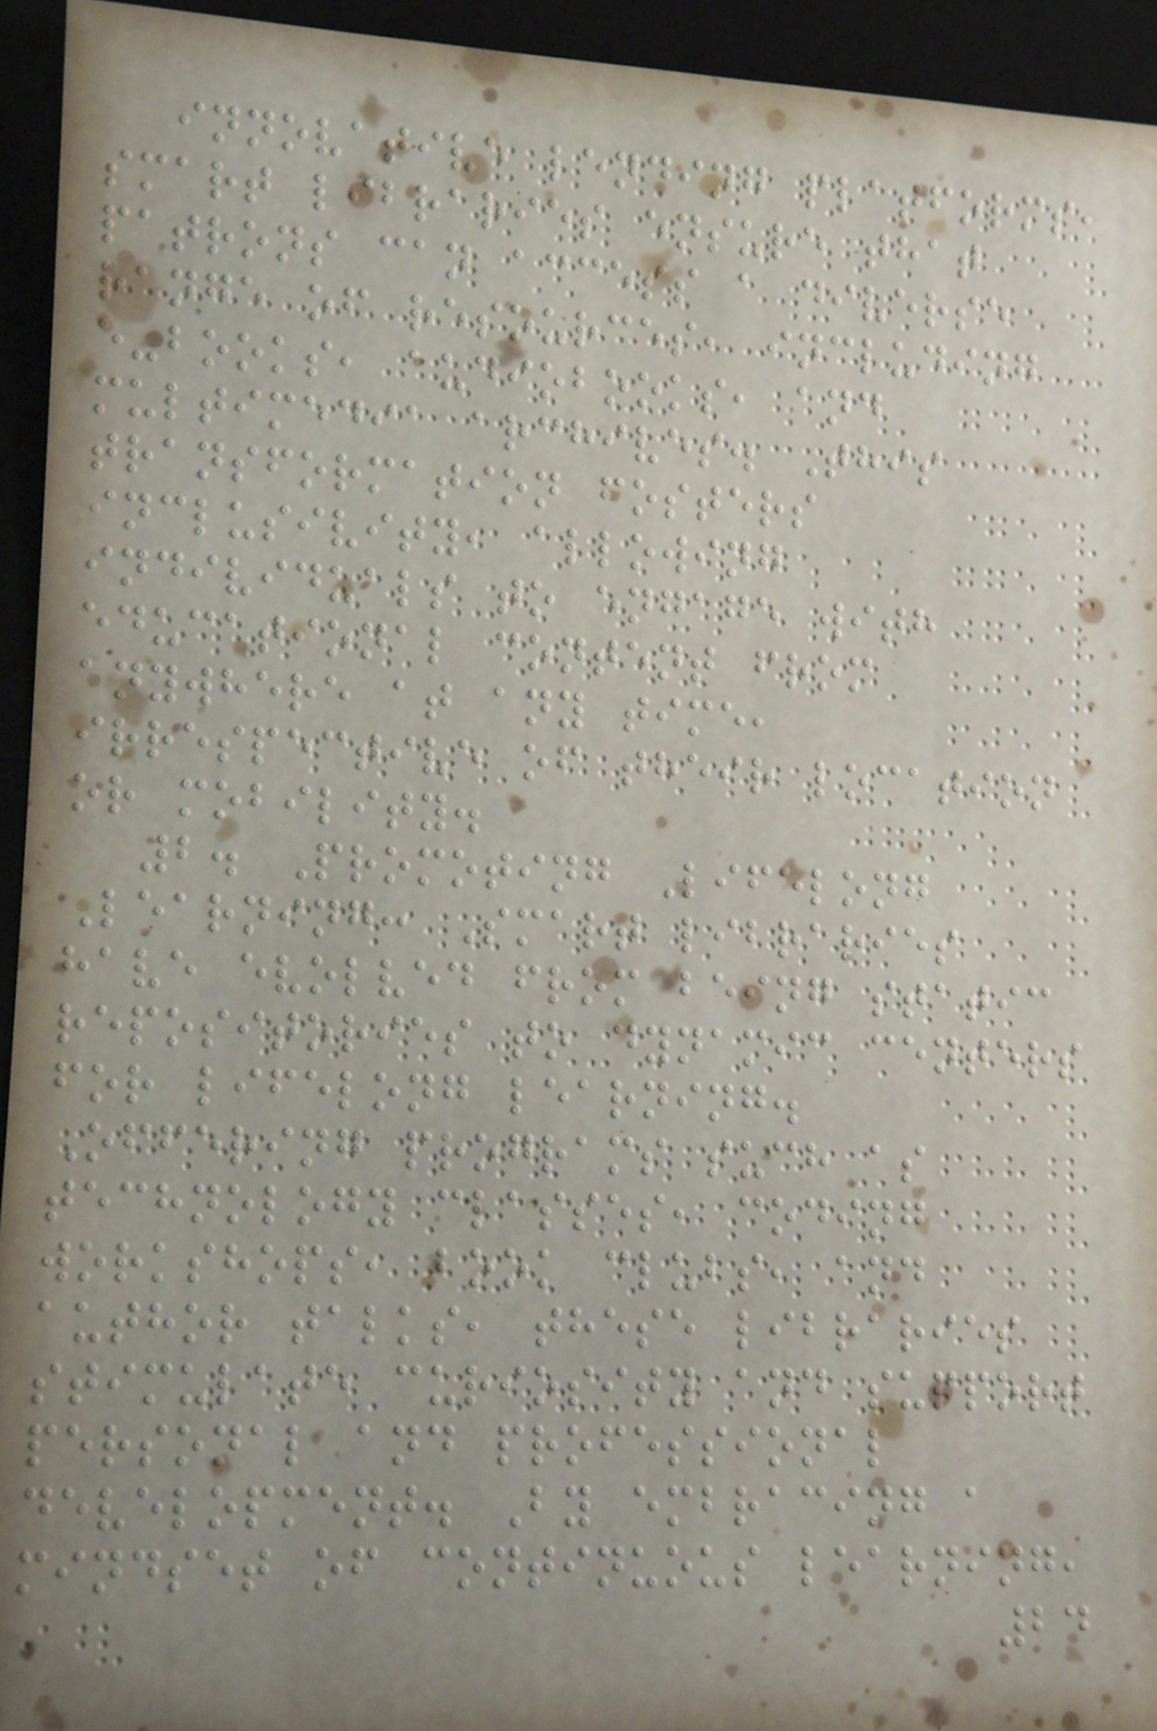innovative lending platforms,
smart libraries ensure that
patrons can access a diverse
range of resources, including
e-books, audiobooks, and
multimedia archives. This
transformation fosters
inclusivity, allowing
individuals to engage with
educational content from
anywhere at any time,
irrespective of their location
or mobility.
2. Promoting Lifelong
Learning: Smart libraries
have evolved from being static
repositories to dynamic centers
for lifelong learning.
Offering programs such as
technology classes, coding
workshops, book clubs, and
author talks, these libraries
stimulate curiosity and support
personal and professional
development. By embracing a
mindset of continuous learning,
24
